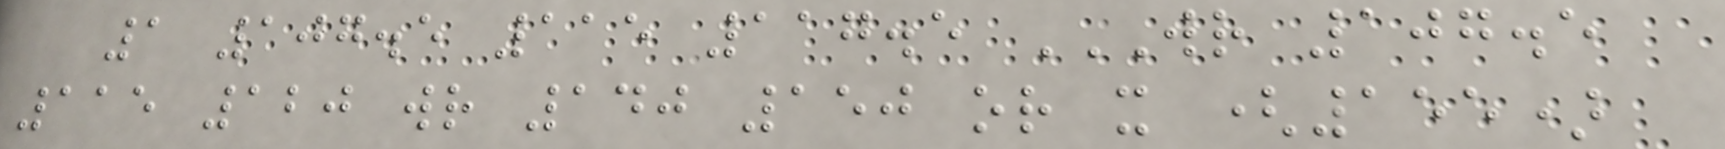1 107.5 115 117.5 WR 107.5
115 120 WR 140 150 OR X (155)
